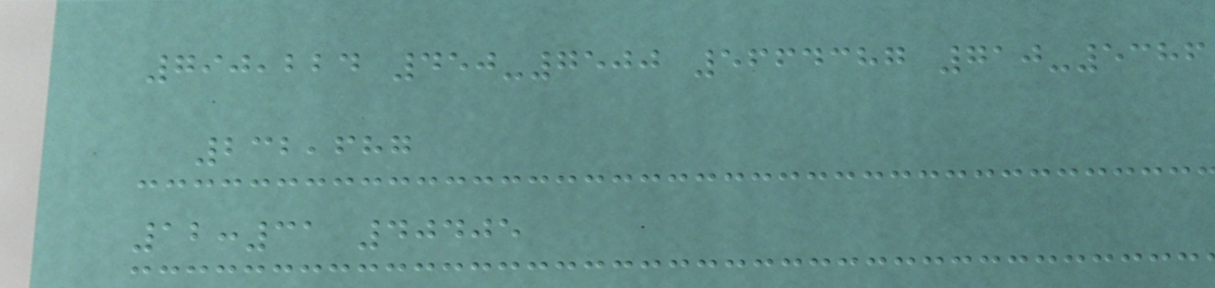790,224 450-7500 5664387 710-5386
232,687
12:31 40405
